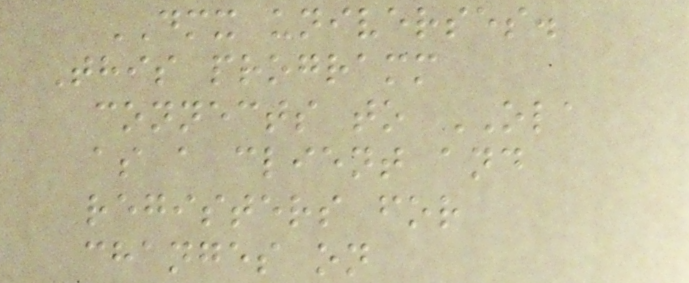DMX universes.
This programm
connects to OLA
as a client and
registers for
changes on
